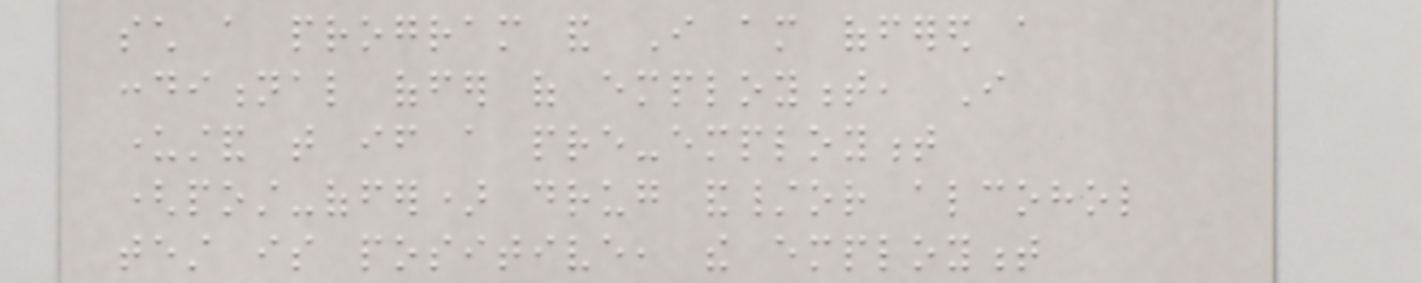such a program and I am offered a
conditional offer of employment, I
understand that if a pre-employment
(post-offer) drug and/or alcohol
test is positive, the employment
